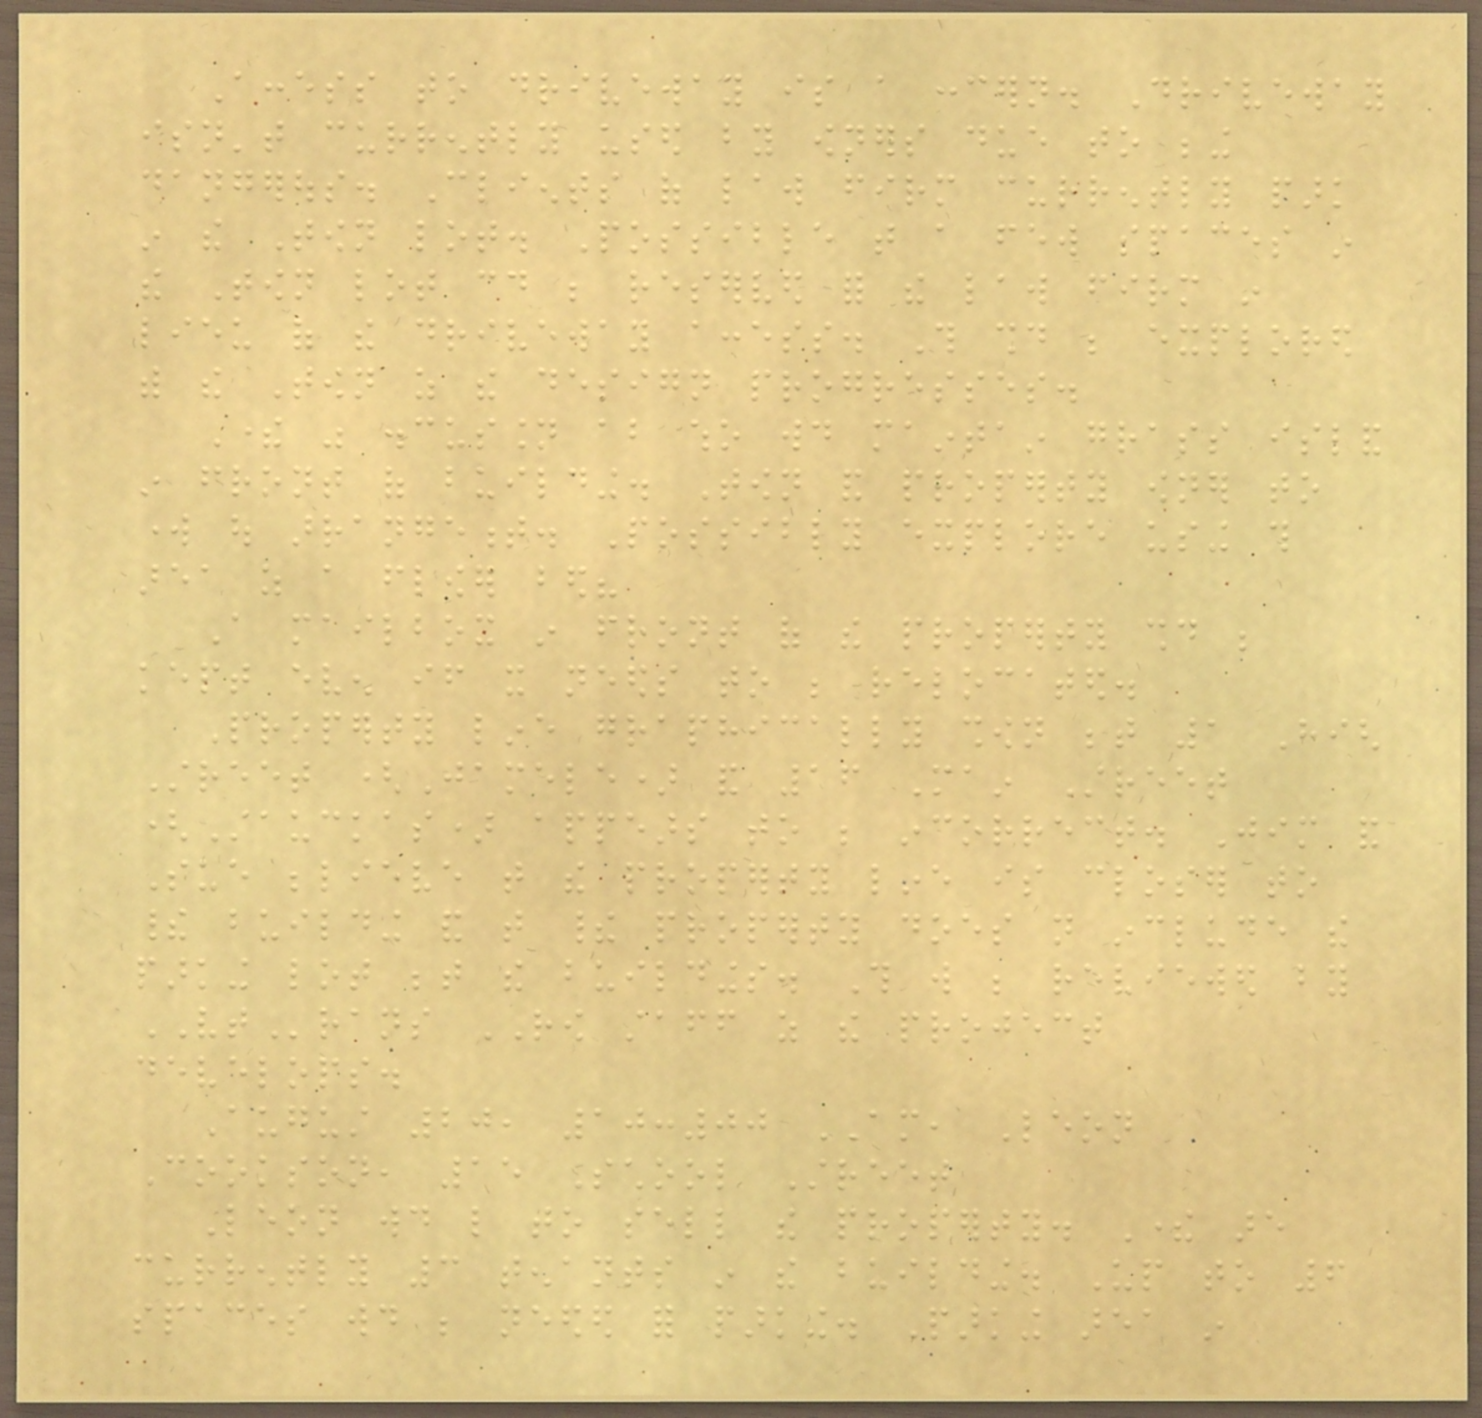Access to driveway is a concern. Driveway
isn't currently used by owners due to being
dangerous. Clients of law firm currently park
in the Town lot. Possible that a few spaces in
the Town lot could be reserved for the law firm in
lieu of the driveway access. This should be explored
with the Town as the design progresses.
There was discussion about who would maintain grass island
in front of building. Town and property owner to
work out arrangement. Possibly explore using this
area as a flower bed?
A mailbox in front of the property should be
kept even if it needs to be relocated.
Property line graphically shown between 1 High
Street (Jamele) and 16 Main Street
(Stauckas) appears to be incorrect. Jim and
Sue believe that the property line is closer to
their building and that their property does not include the
parking lot between the buildings. This will be reviewed by
VTrans ROW staff as the project
develops.
August 20, 10:00 AM, Leon
Cookson, 15 School Street
Leon would like to sell the property. There are
currently 3 tenants in the building. Up to 6
spaces would be needed for parking. Parking area in
